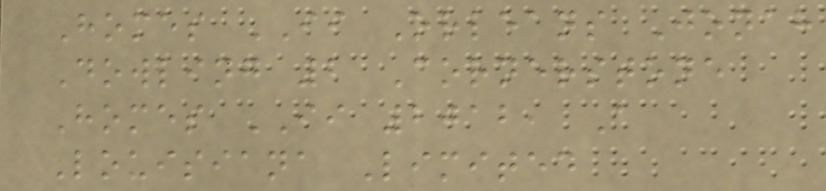Homes II Orleans Jonah
Dowling 2 Cornerstone
Homes II 2012, A
Louisiana Limited
